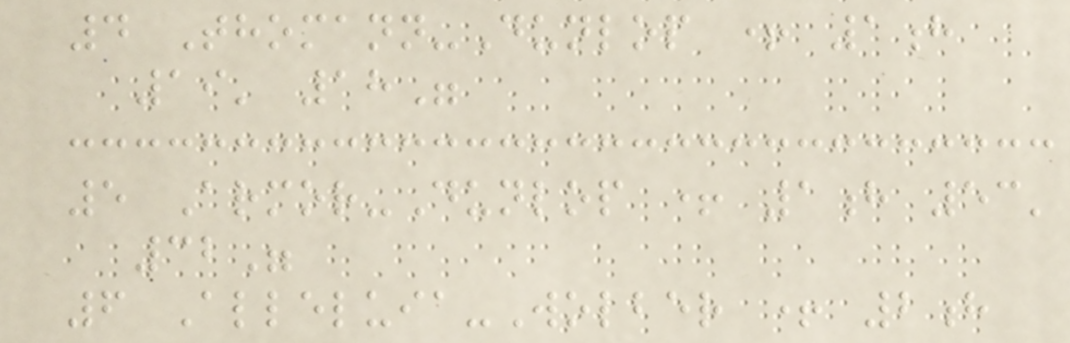4 Thomann-Dunlop + 1h
19' 18"
5 Armor-Dunlop + 1h 53'
32"
6 Alleluia-Wolber + 2h
